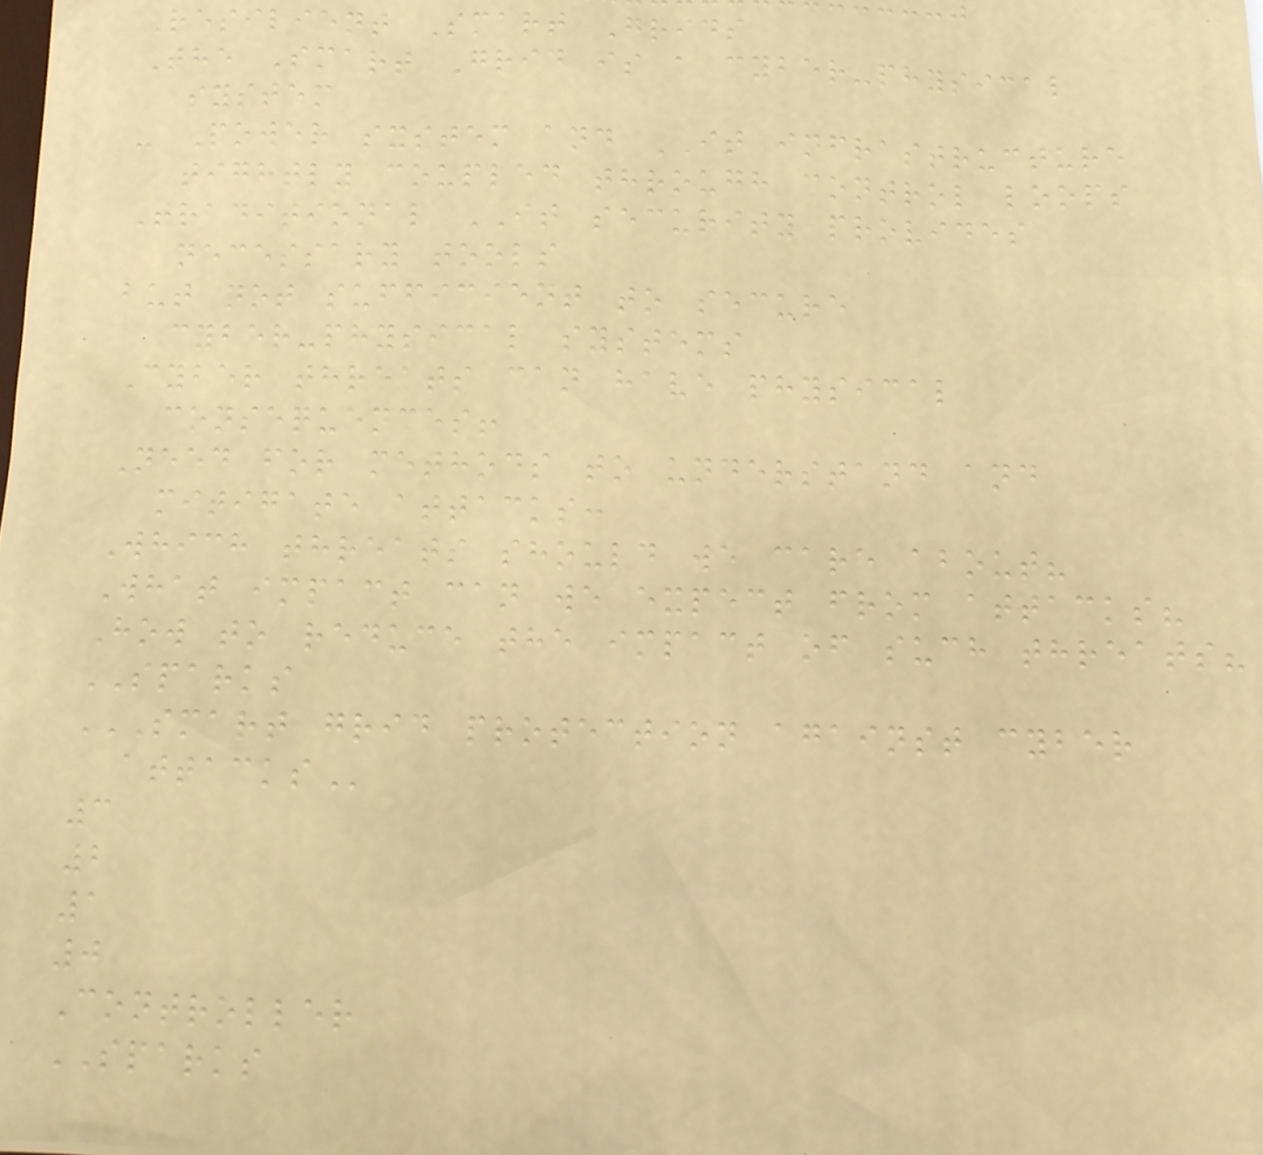Resilient Smart Grids
The Smart Grid is a cyber-physical
system
- Power system and IT infrastructure
tightly coupled through control loops
Traditional IT security provides
necessary tools
but not sufficient to secure
cyber-physical systems
Cyber threats can have physical
consequences!
Need for methods to understand and
mitigate attacks:
Which threats should we care about?
What impact can we expect from attacks?
How to reduce the impact of such threats?
SPARKS
SMART GRID PROTECTION AGAINST CYBER
ATTACKS
3
2
1
0
Controller
SPARKS
